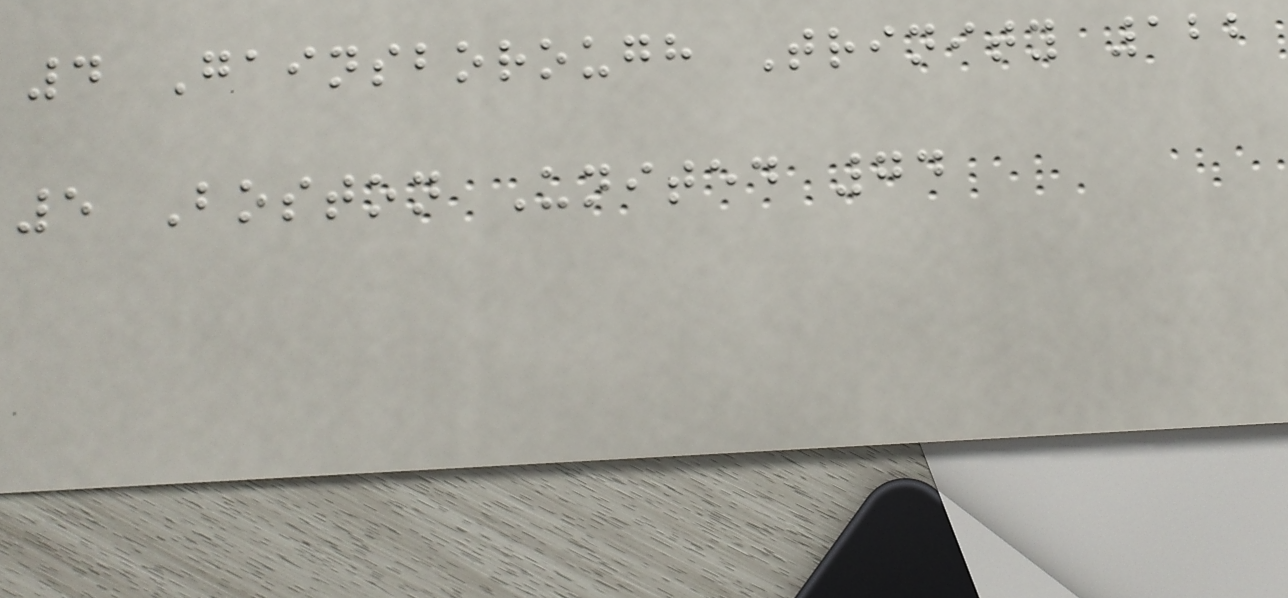4 Gainsborough Trinity 122
5 Boston United 74
